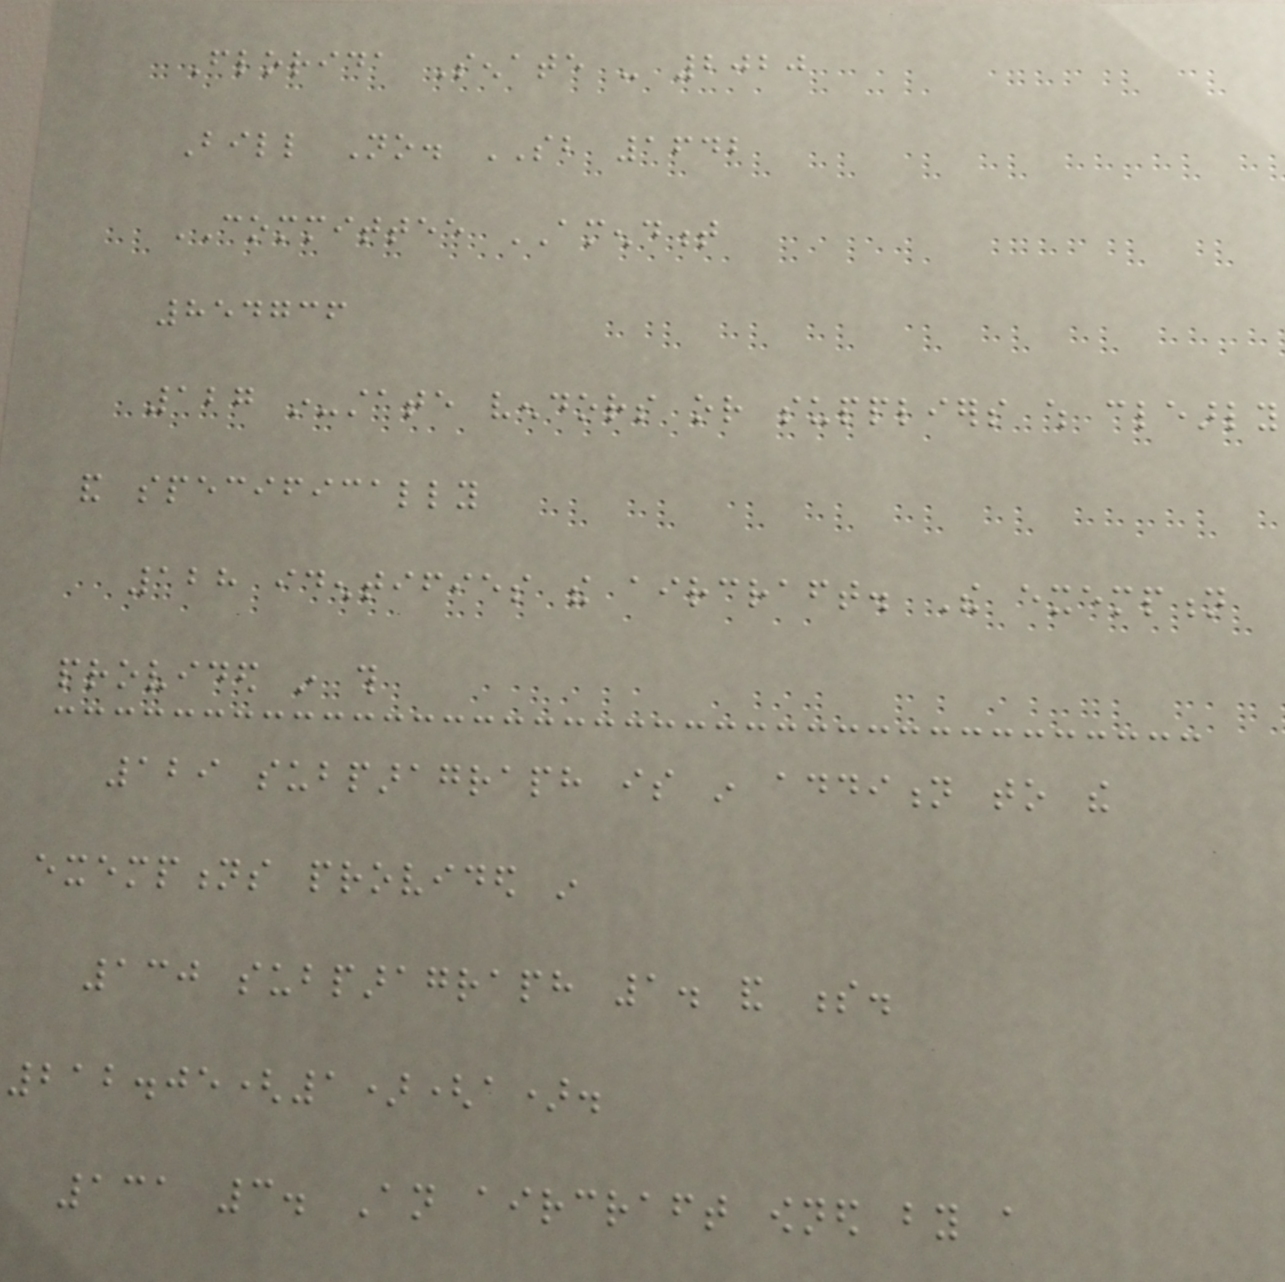Florida Senate - 2020
Bill No. SB 1642
COMMITTEE AMENDMENT
854736
127 in-state vendors or suppliers which clearly
and specifically
128 identifies the aircraft. The exemption
provided in this
129 subparagraph is in addition to the
exemptions provided in
130 subparagraph 1. and s.
212.05(1)(a).
131 3. An aircraft owned by a
